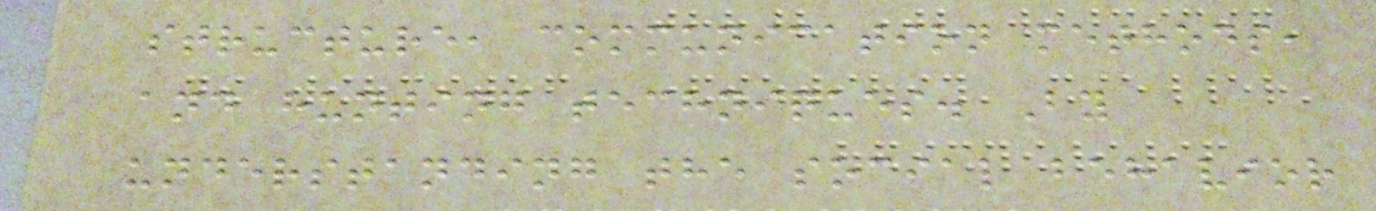structure, communication methods,
and hunting techniques. By
understanding the social behavior
